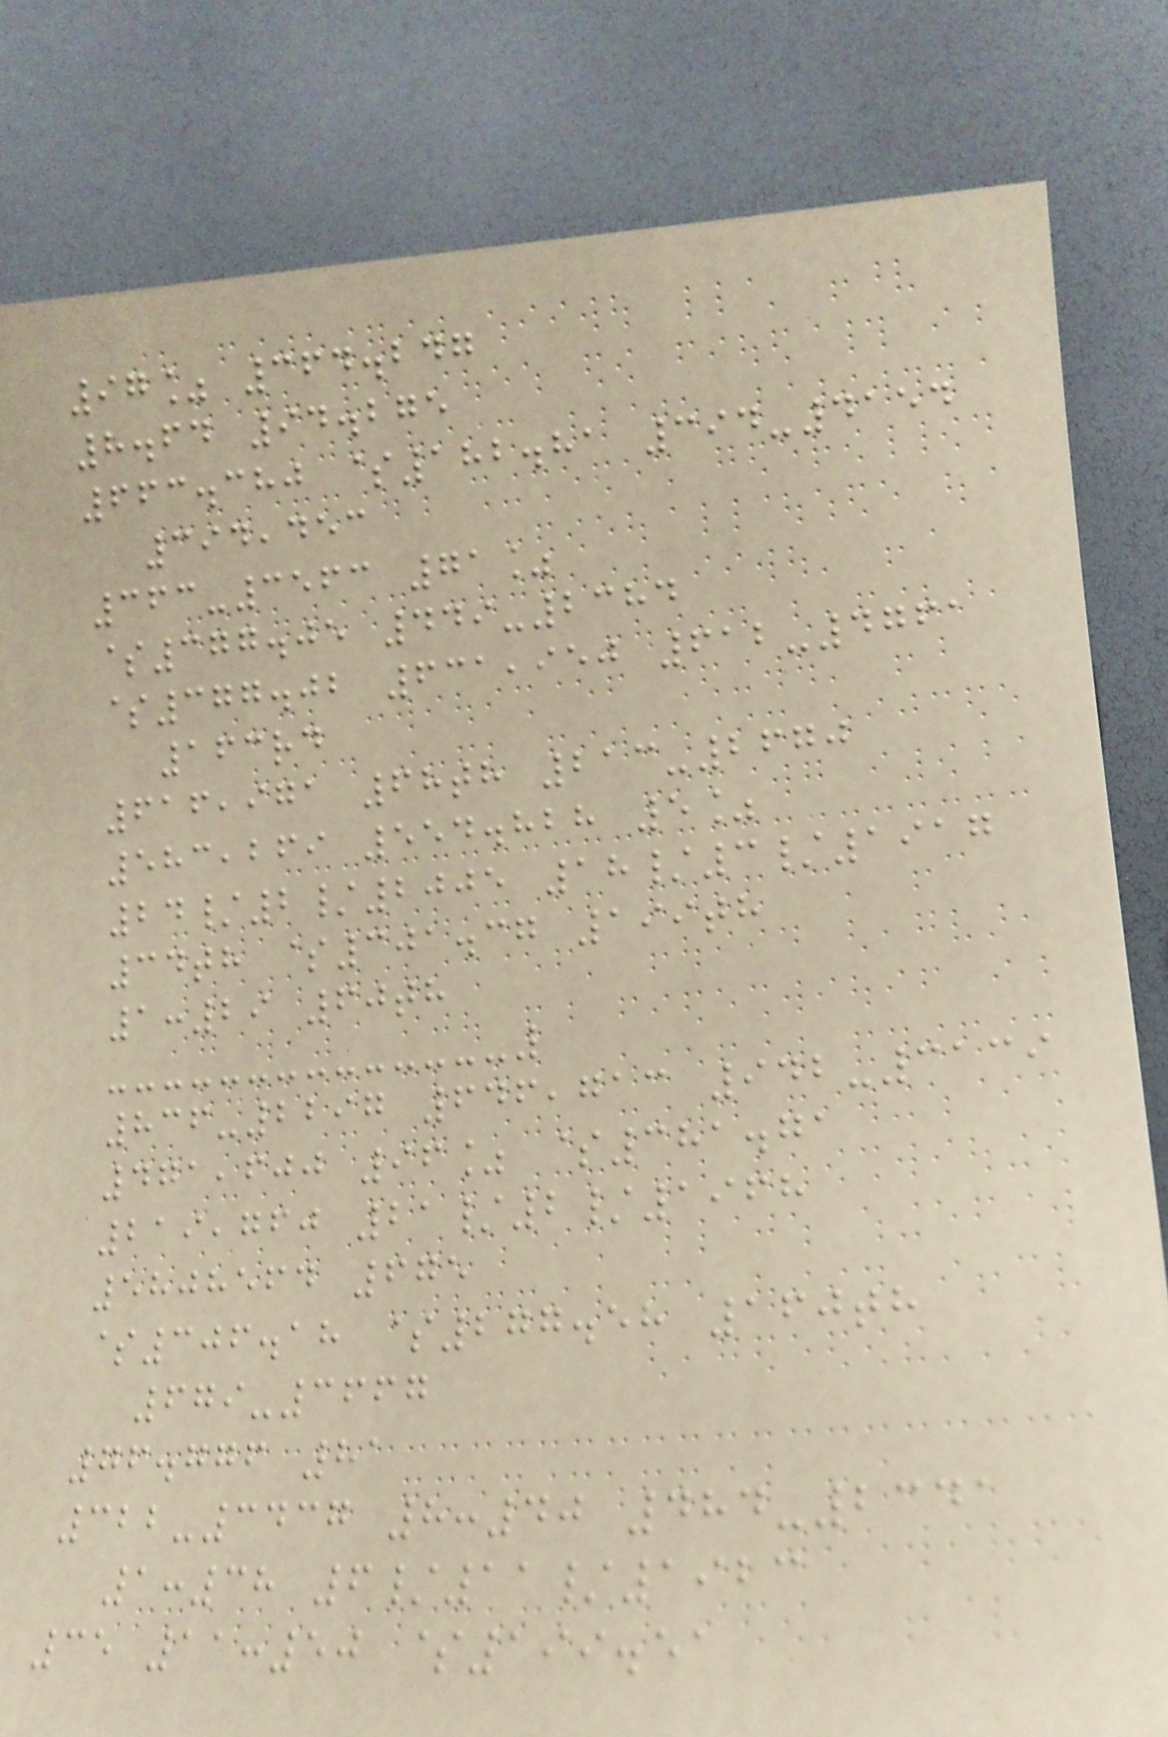97% 364.247
8.64 94.275
663.380 $182.81 394-4154
394,453
363-3563 71%
$377.05 449-2384
$377.02 631,950 612-4761
163rd
616,971 68th 213-2670
583,269 554.828 5%
24/2/2005 18/3/1917
34th $301.37 199th
1:29 60th
836-2297 646,713 942-3139
471,600 96% $381.71
219,760 21/2/1968
5808564 675
$306.18 $277.58 160th
679-3667
76.776 81
322-3437 8:40 484-2341
1:38 6/11/1923
35 11:50 $199.51
